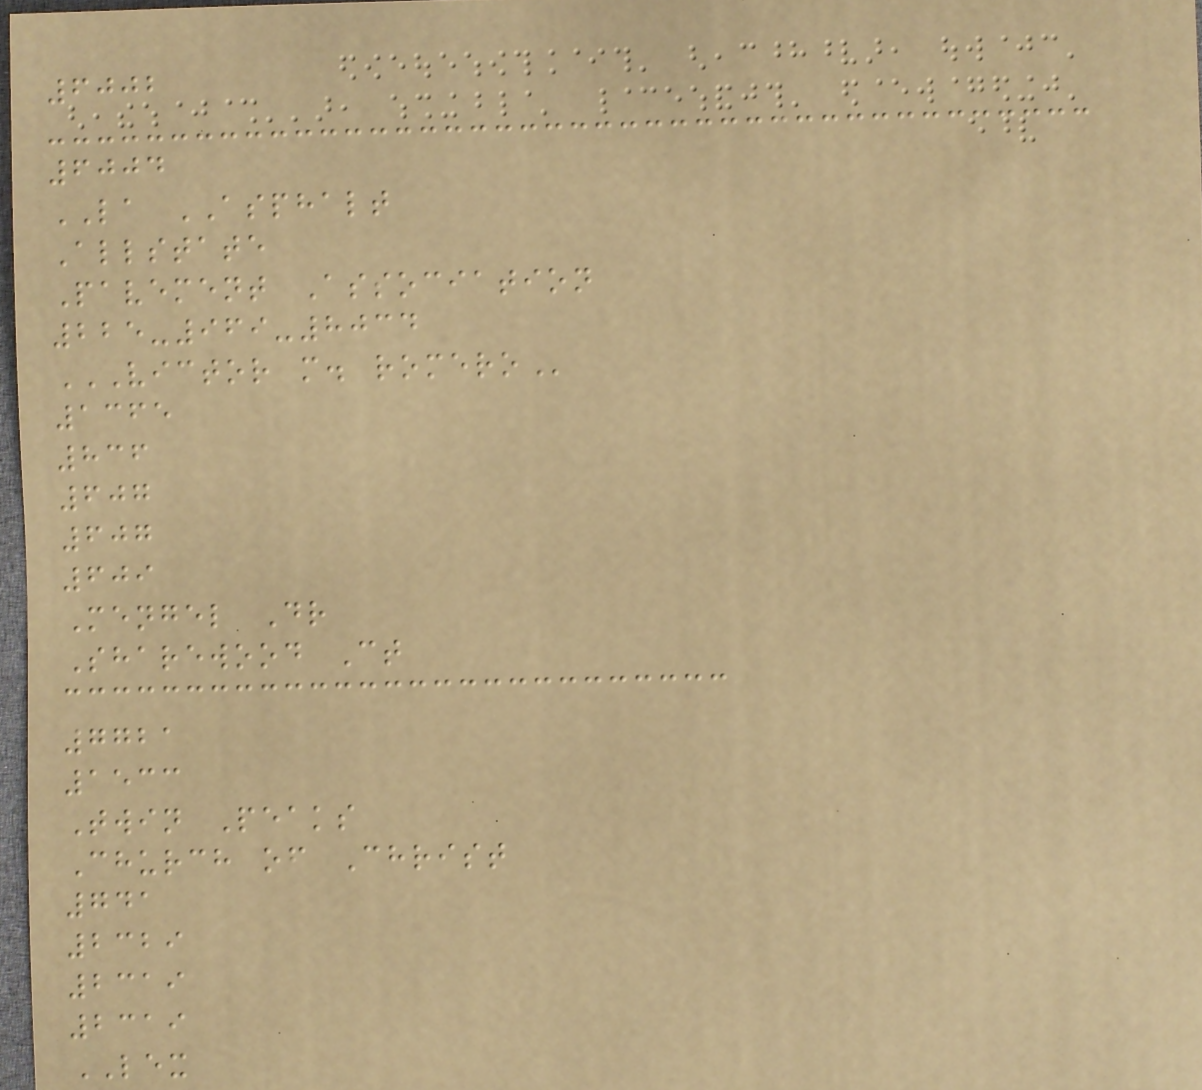6002
6004
LA ASPHALT
Allstate
Pavement Association
225-969-8034
VICTOR M. ROMERO
1365
836
607
607
609
Mengel Dr
Sharewood Ct
7721
1533
Twin Peaks
Church of Christ
741
2329
2319
2319
LEX
